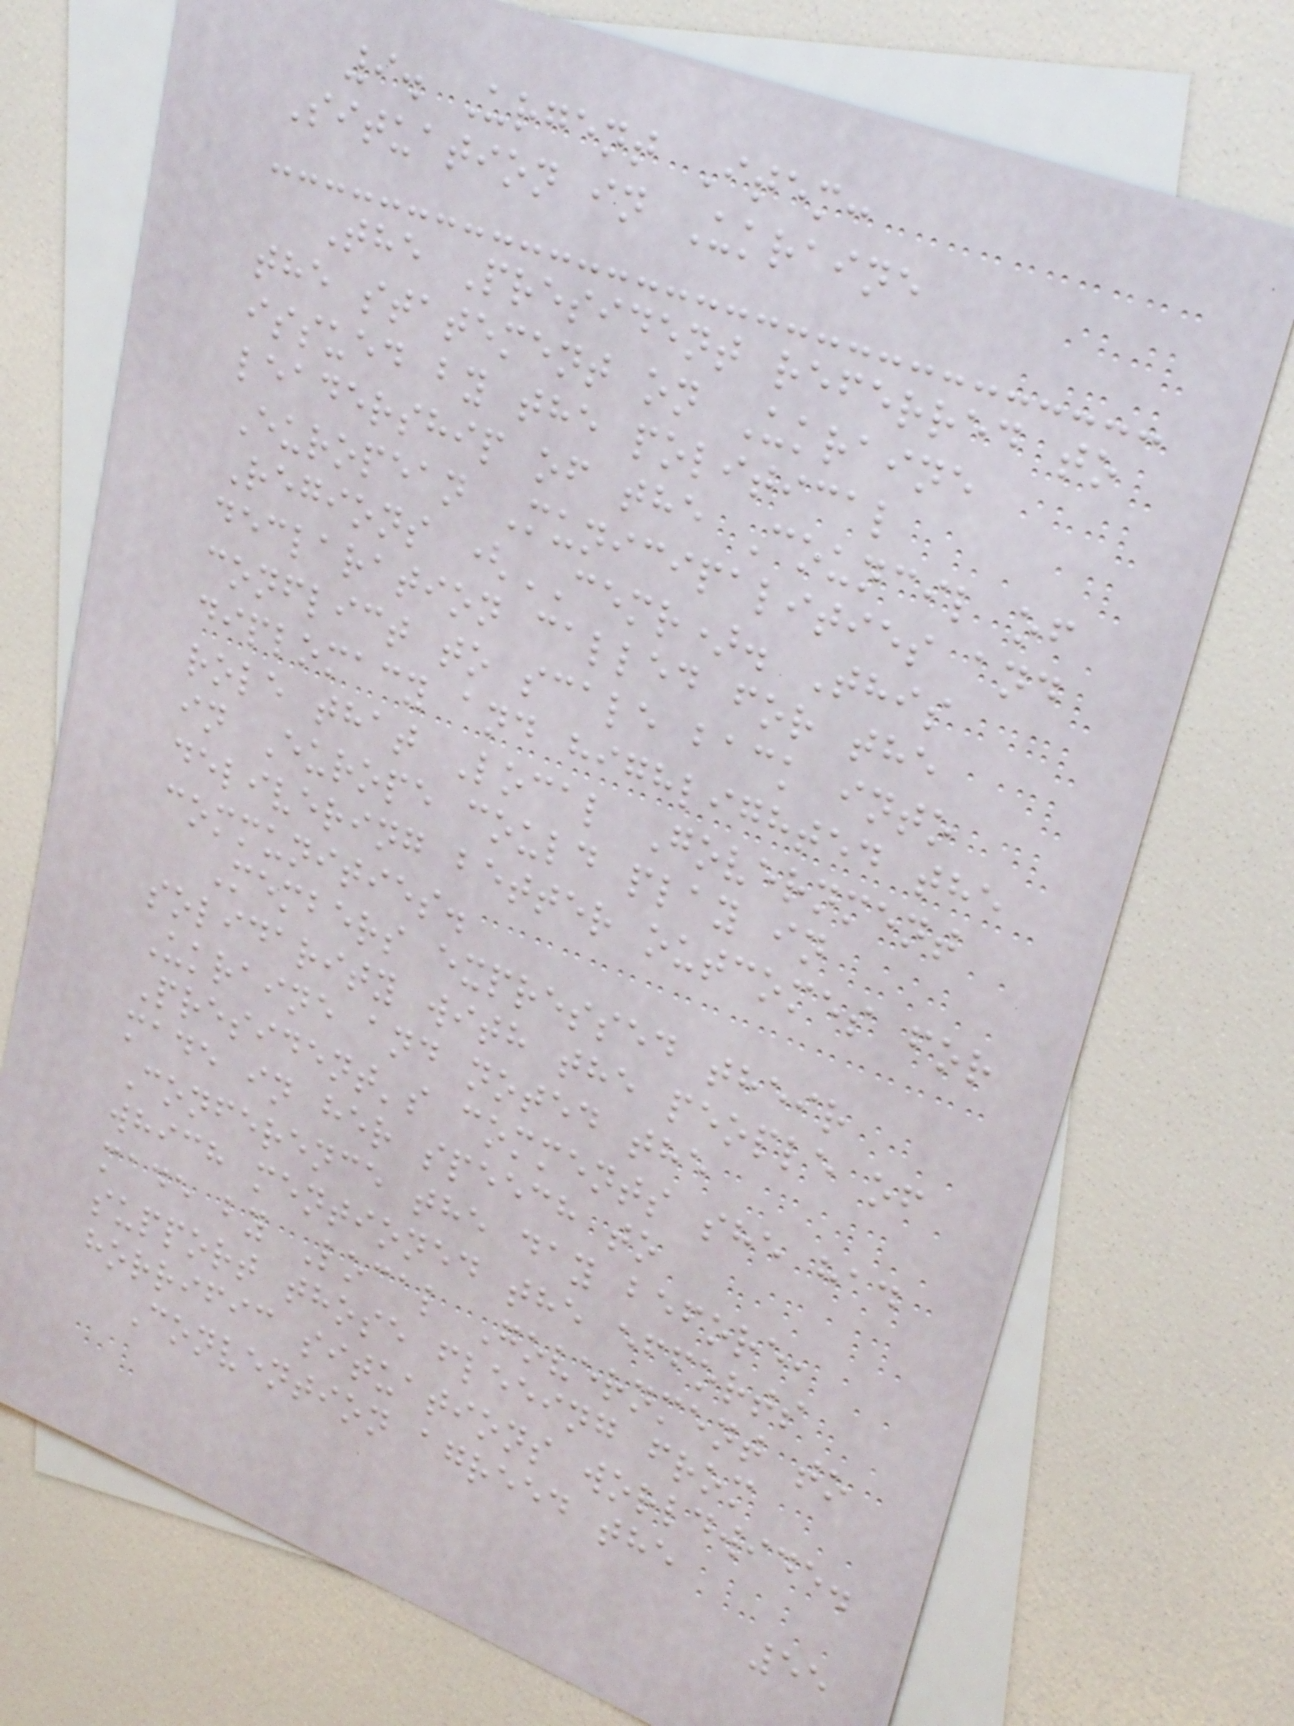9. Urgent Item:
Situation in Ukraine
The President referred to
the statement on Ukraine
issued by the political
leadership of the Council of
European Municipalities and
Regions (CEMR). This
declaration called for the
conflict to scale back into
diplomacy and highlighted the
role that Local Government
in Europe could play in
delivering better outcomes for
communities.
Members expressed their
solidarity with the people of
Ukraine and noted the
President's comments she had
made in her speech to
Conference the day before,
which mentioned the efforts
made by Local Government to
support those fleeing from
horrific situations worldwide.
Convention agreed the
55
